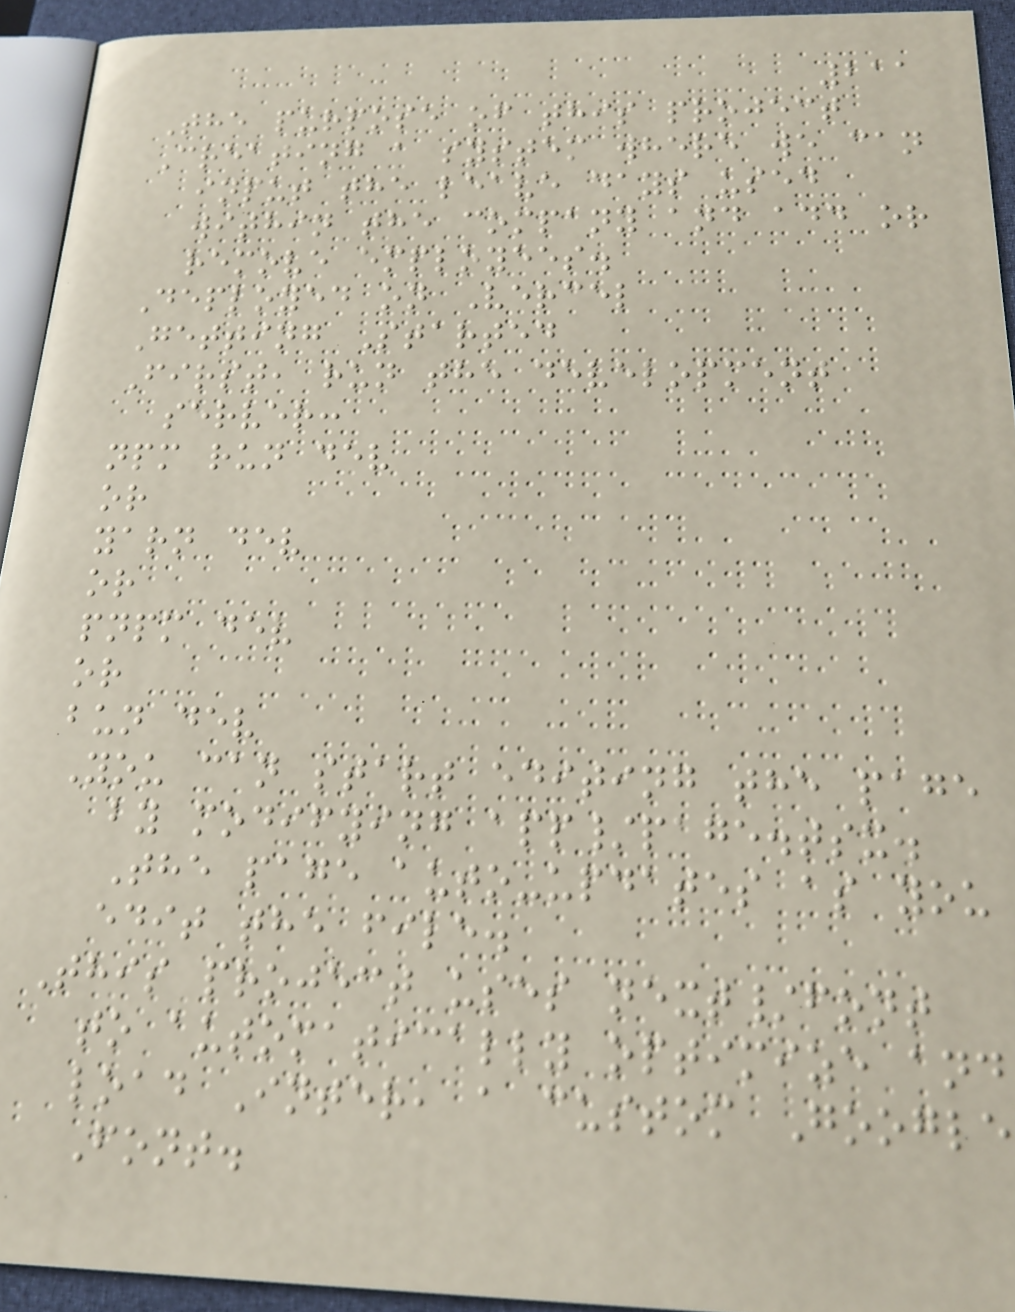211
The purpose of this project
Creating a system where we can
input the leave days used
within the company and add or
remove employees.
Deployed on Vercel
Getting Started
First, run the development
server:
npm run dev
or
yarn dev
or
pnpm dev
or
bun dev
You can start editing the page
by modifying app/page.tsx.
The page auto-updates as you
edit the file.
This project uses next/font
to automatically optimize and
load Inter, a custom Google
Font.
